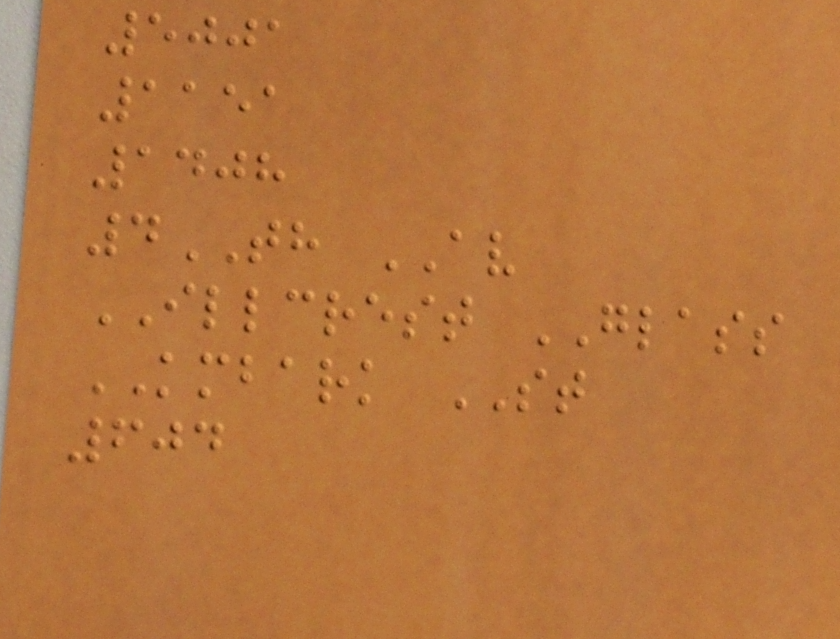5001
1151
1408
4TH AV
ILLCREST GLASS
KMBARK ST
604
